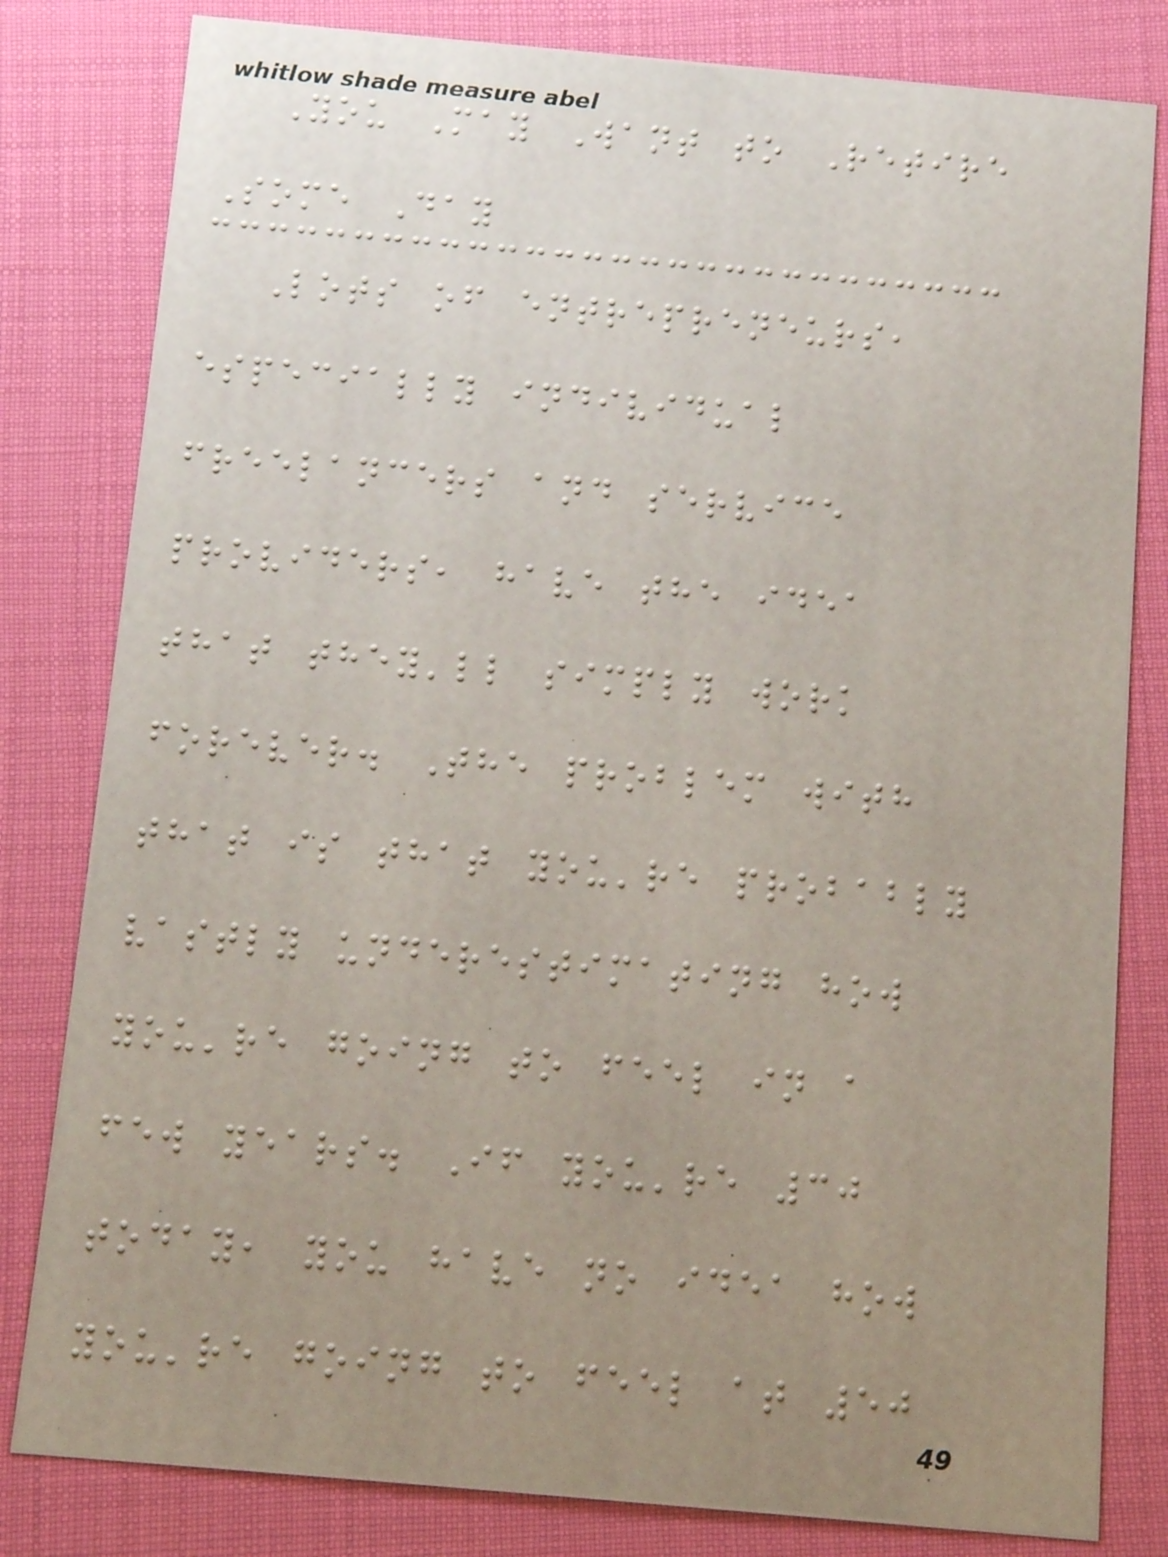You May Want to Retire
Some Day
Lots of entrepreneurs,
especially individual
freelancers and service
providers, have the idea
that they'll simply work
forever. The problem with
that is that you're probably
vastly underestimating how
you're going to feel in a
few years. If you're 30
today, you have no idea how
you're going to feel at 50
